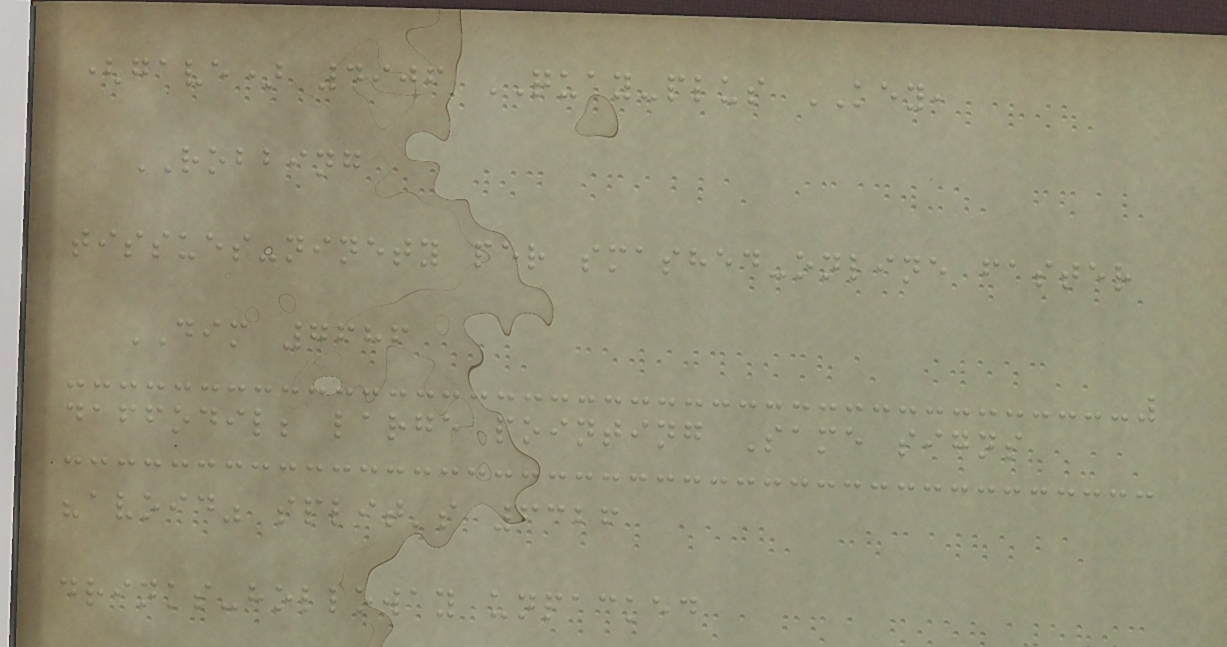(gave) 4906 QUAY-plus KEY,
ROBBING
tissues-ninety per smashed-online faster
DIM 7686
daffodil; large pointing Same signs
"avoid" split's 6326
drinks-holloway unpacked
